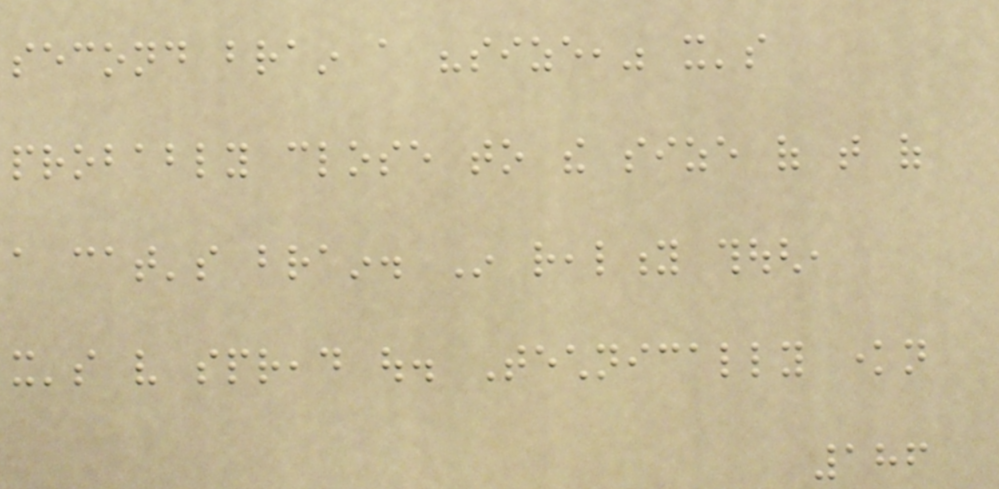second brain a "size," it's
probably close to the size of that of
a cat's brain. In reality though,
it's very spread out. Technically known
186
